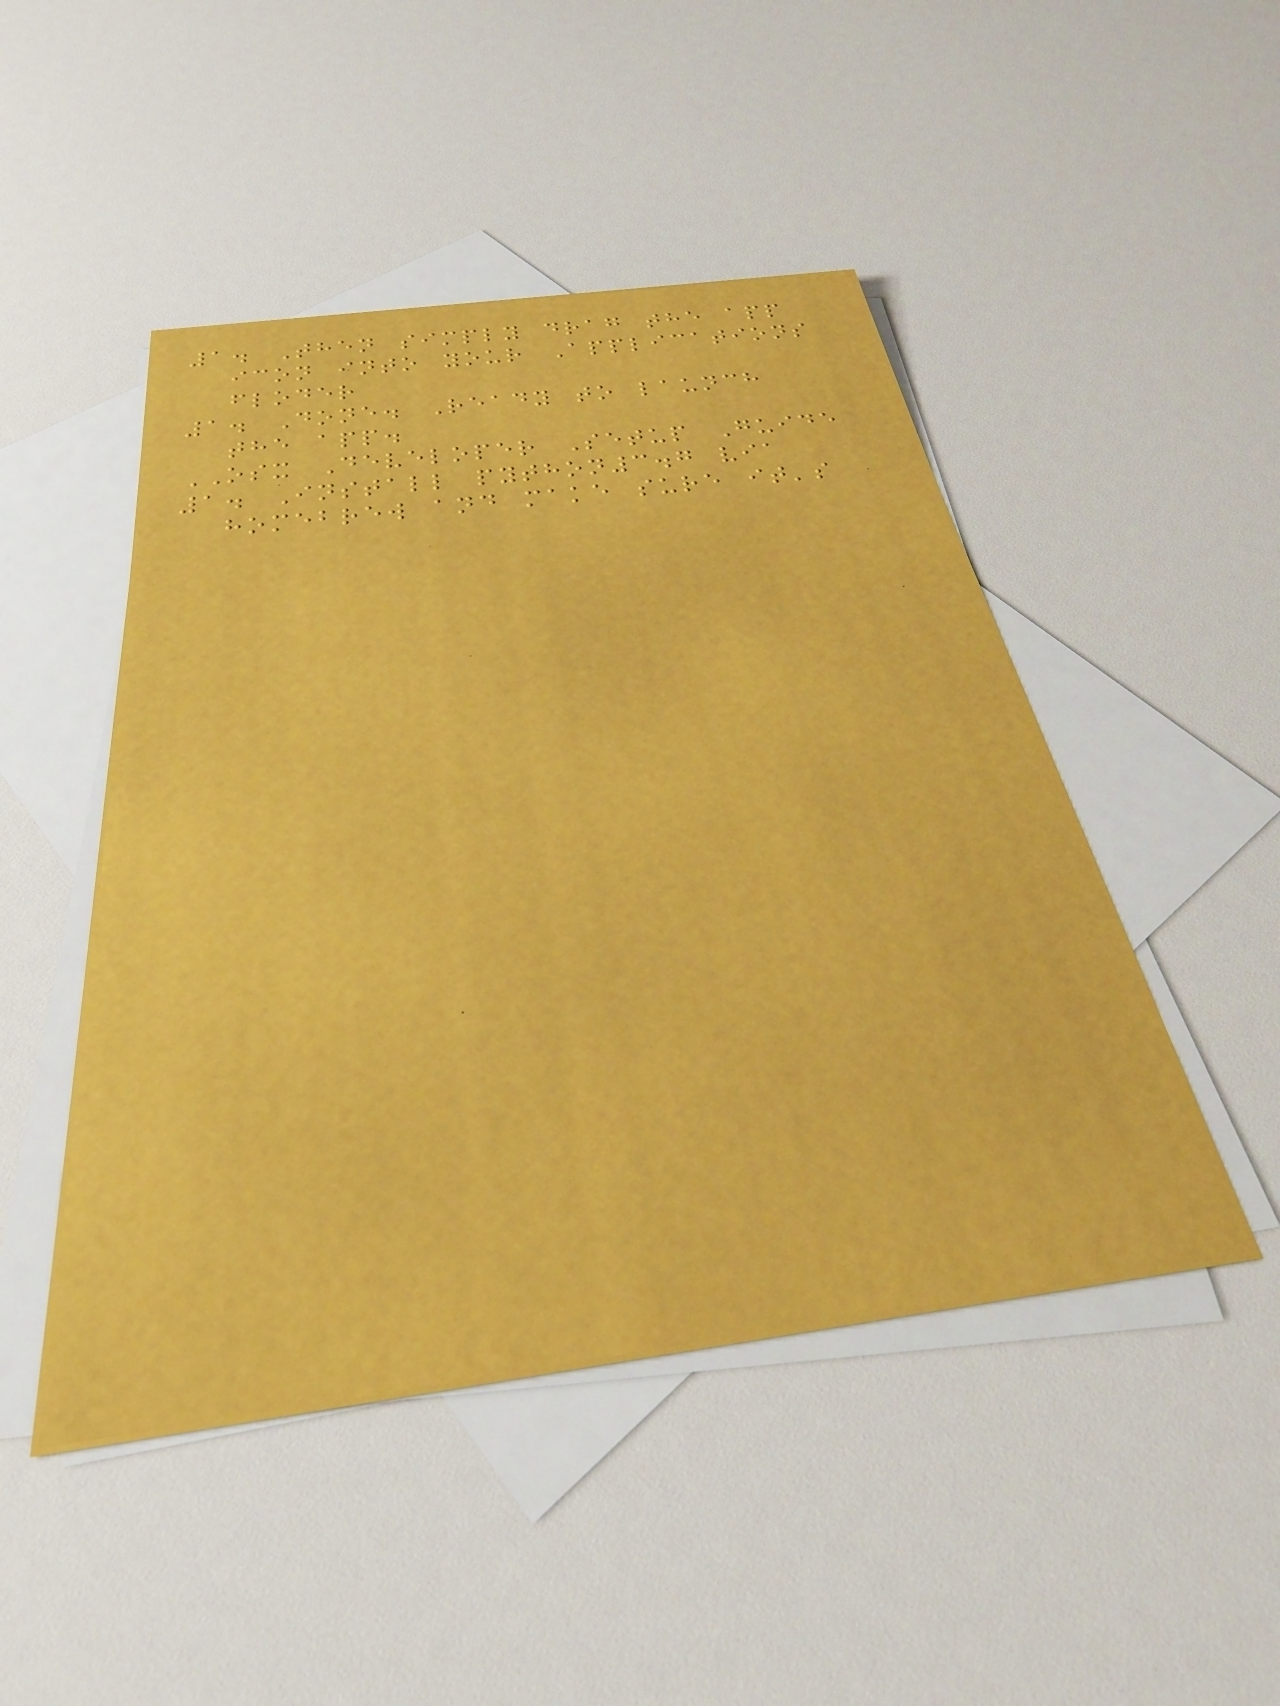1. Then simply drag the app
icon into your Applications
floder
1. Done. Ready to launch
the app.
OSX Developer Setup Guide
1. Install python3.7 via
homebrew and make sure it's
